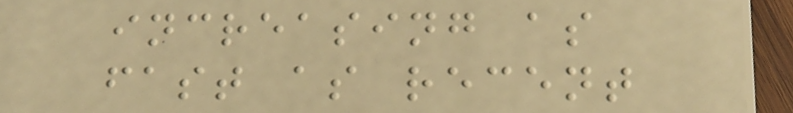increasing as
fast as recent
